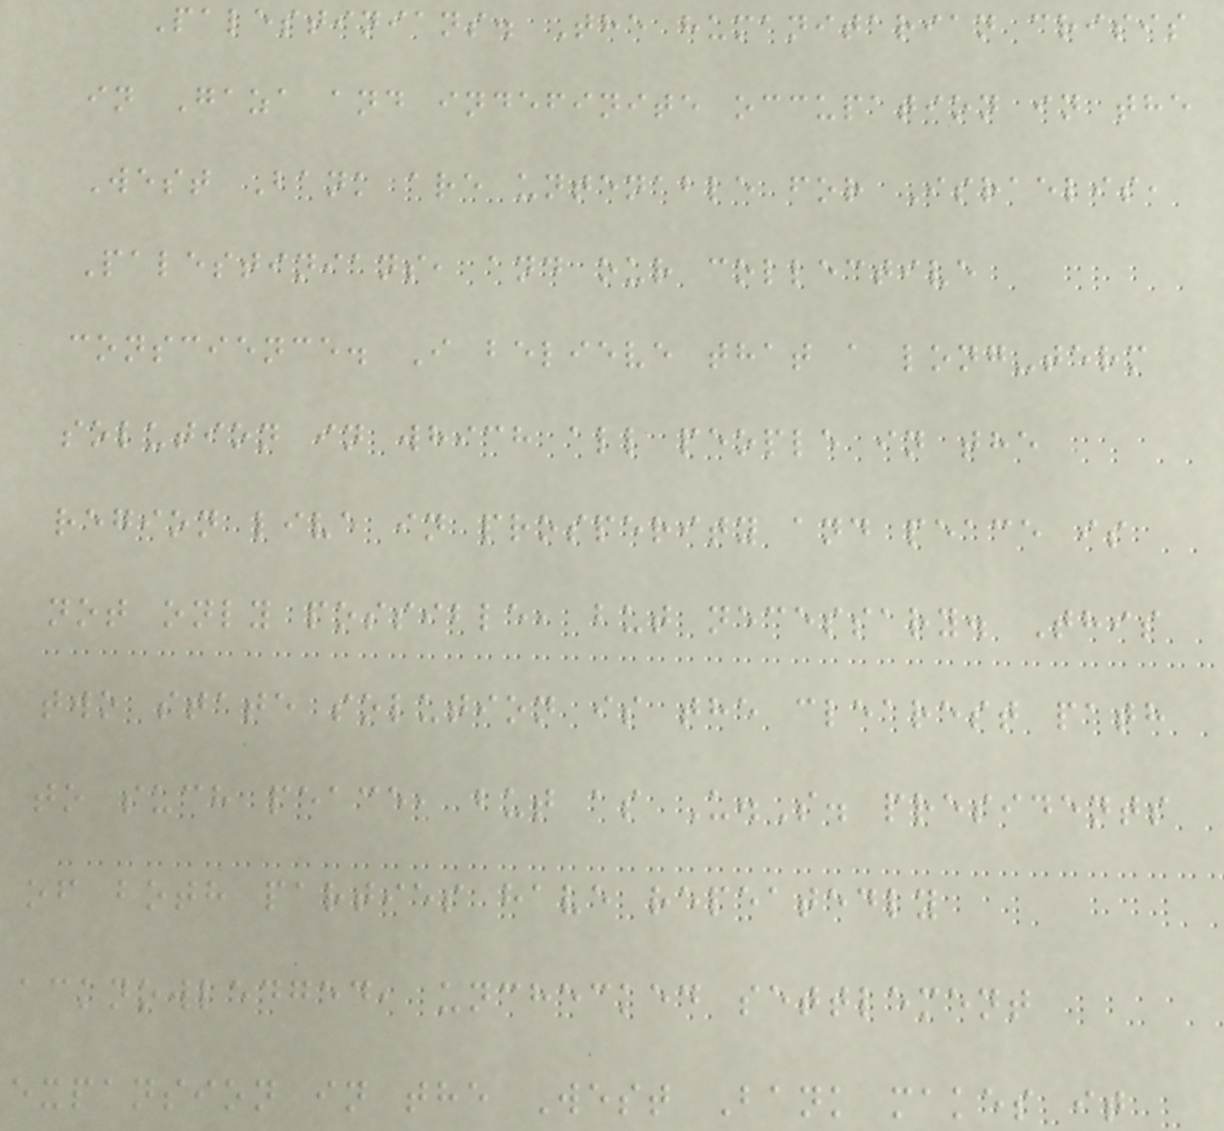Palestinians. The humanitarian crisis
in Gaza and indefinite occupation in the
West Bank are untenable for Israelis,
Palestinians, and our collective
conscience. I believe that a long-term
solution in which all people in the
region live in prosperity and peace is
not only possible, but necessary. This
two state solution is the clearest path
to such peace, but as U.S. presidents
of both parties have repeatedly
acknowledged, unchecked settlement
expansion in the West Bank makes it
